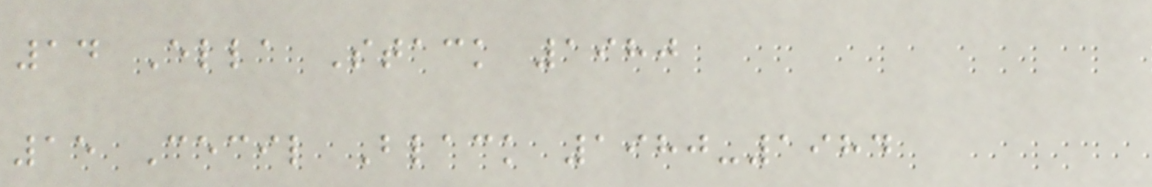14 Ella Stack 1980
15 Cecil Black 1980-1984
